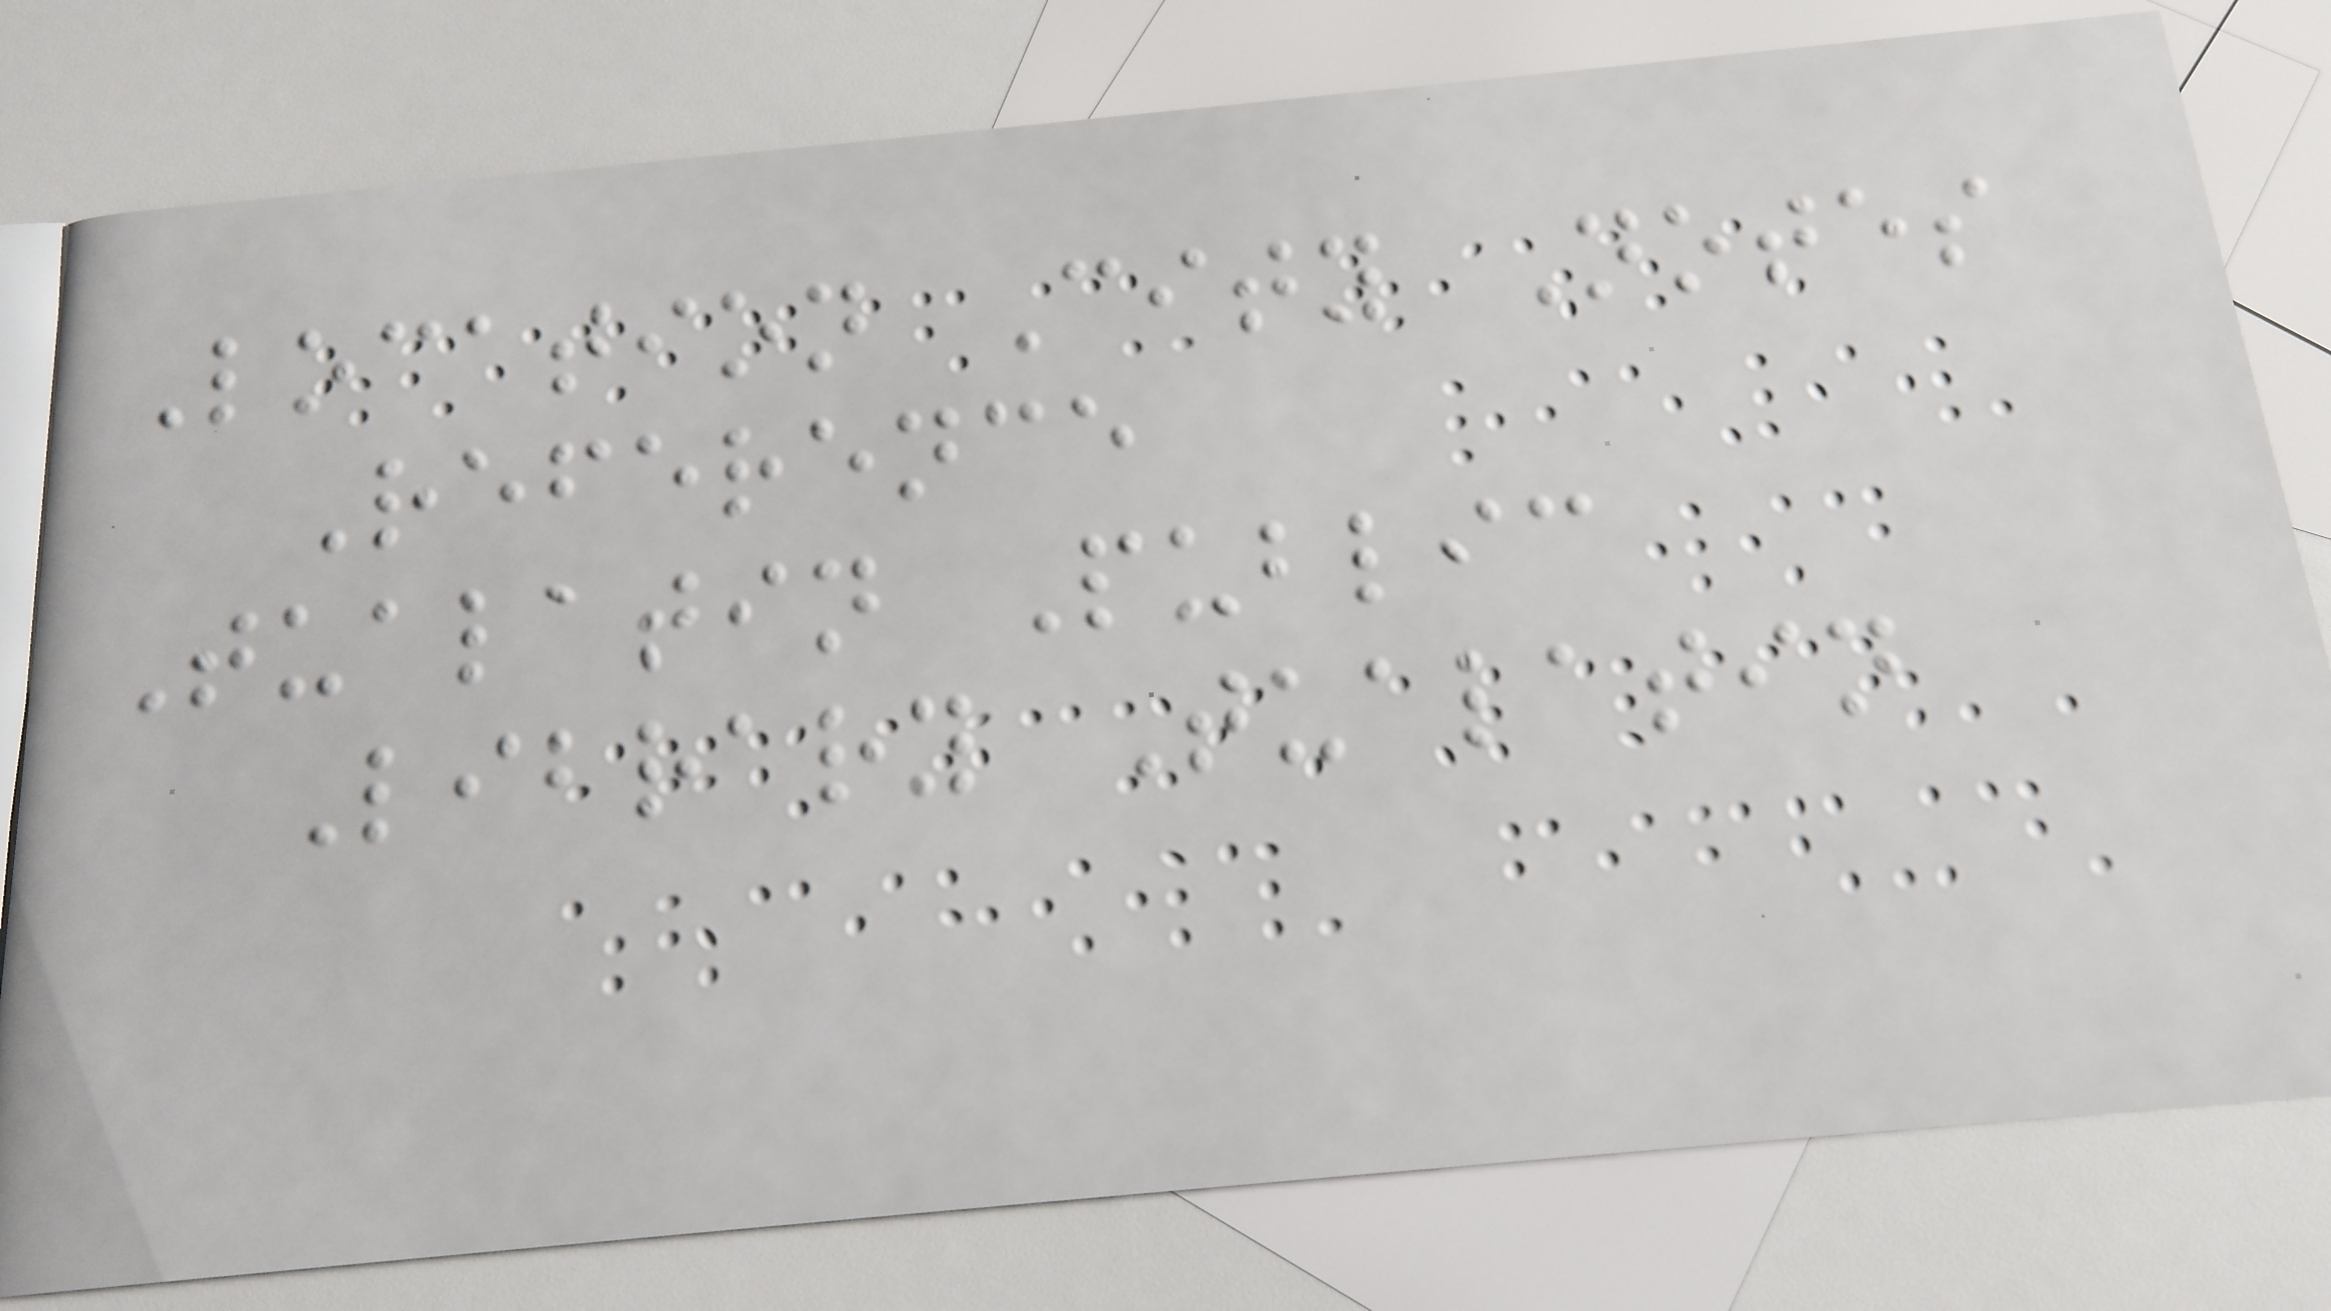Location City Notes
Reference
Tualatin Public
Library Tualatin
